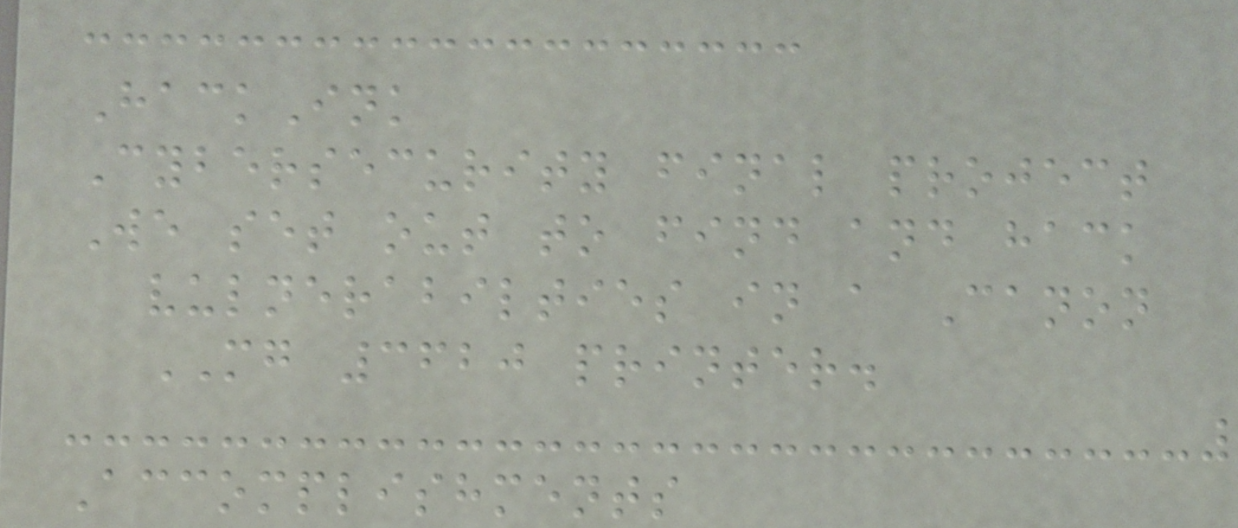HackInk
Cybersecurity final project
We set out to find and hack
vulnerabilties in a Canon
MG 3620 printer.
Accomplishments
